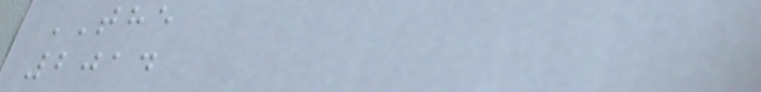THE
2014
